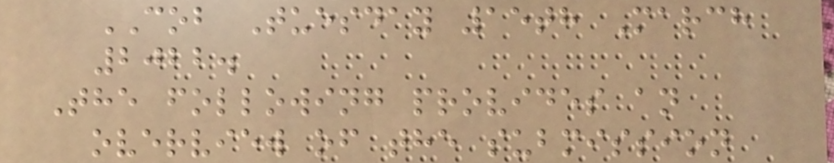COB Tuesday 15th March
2022.
The following provides an
overview of the submission
